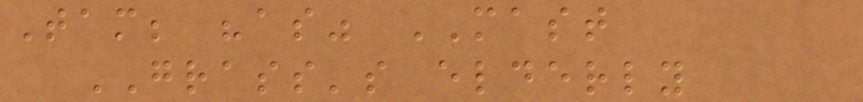Tam; "as" MAST
GRASS's elderly
